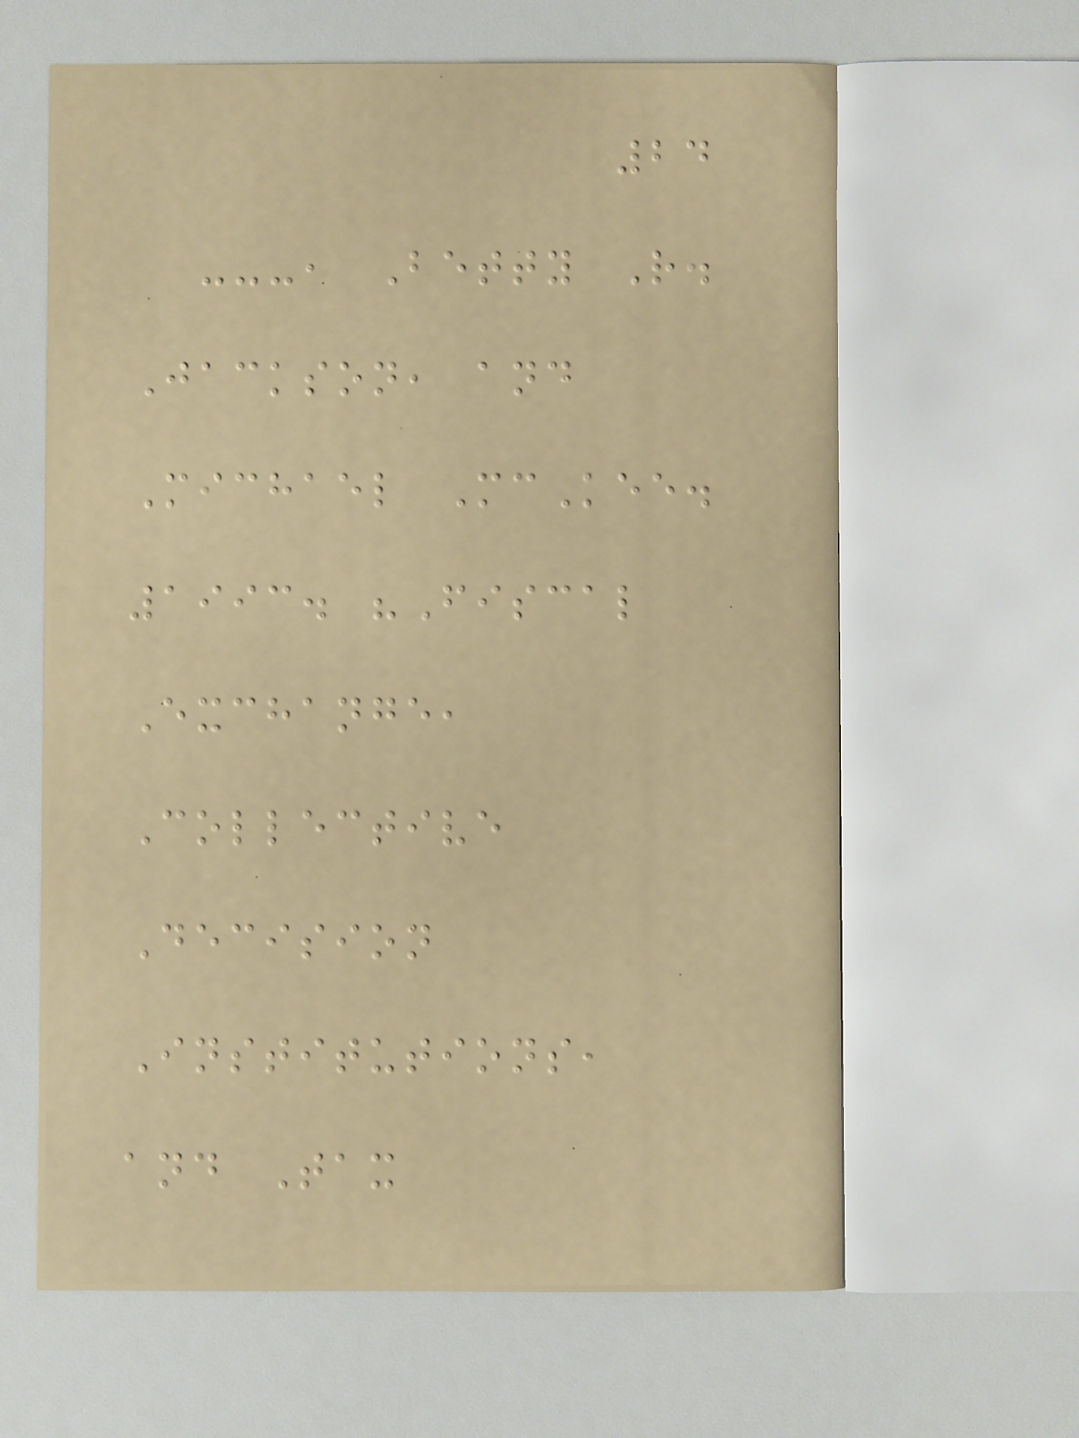24
---, Betty R.
Jackson, and
Michael McKee.
1993. "Fiscal
Exchange,
Collective
Decision
Institutions,
and Tax
